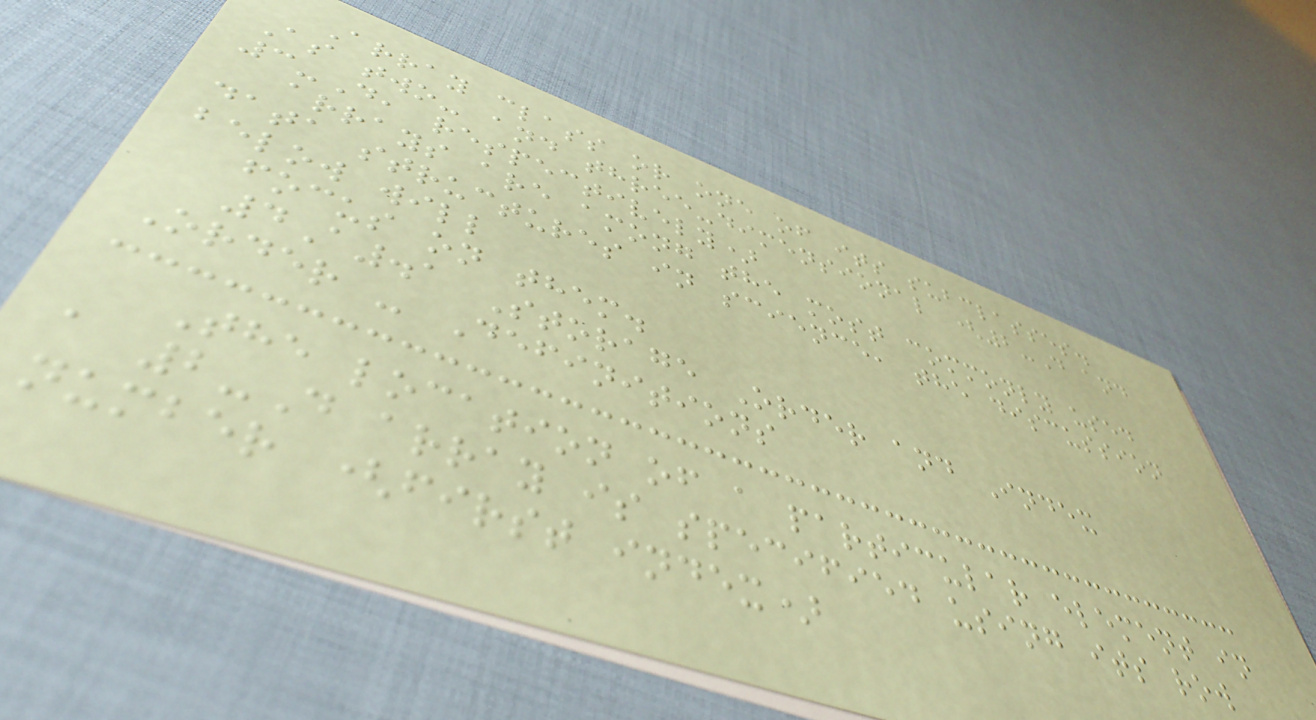Array class or one of its subclasses.
As two- and three-dimensional (2-D and
3-D, respectively)
arrays are among the most commonly used
data structures in science, the discussion
below will
focus on them.
4A.1 Storage Order and Index
Order - Definitions
The location of a particular element in
a 2-D array is specified using its row
number (first index)
